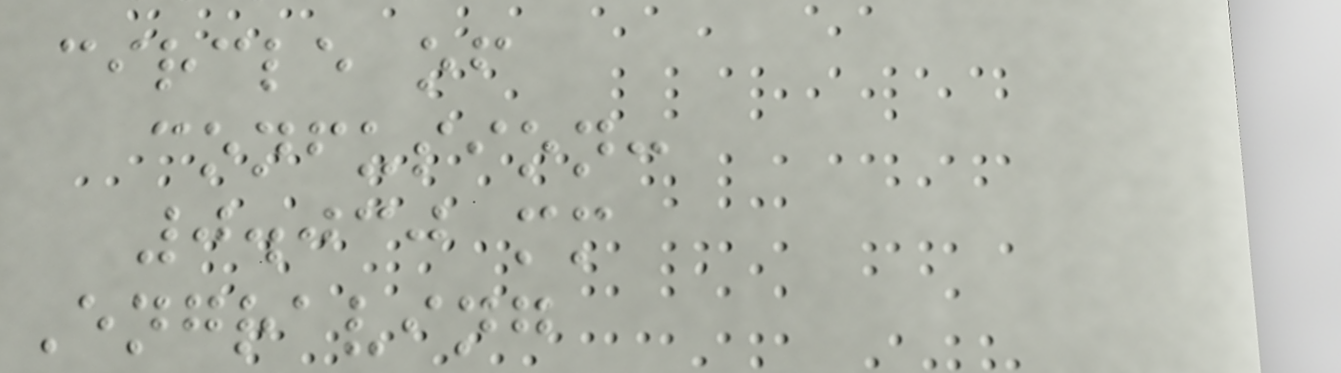circle of
confusion:
0.030 mm
Engraving
